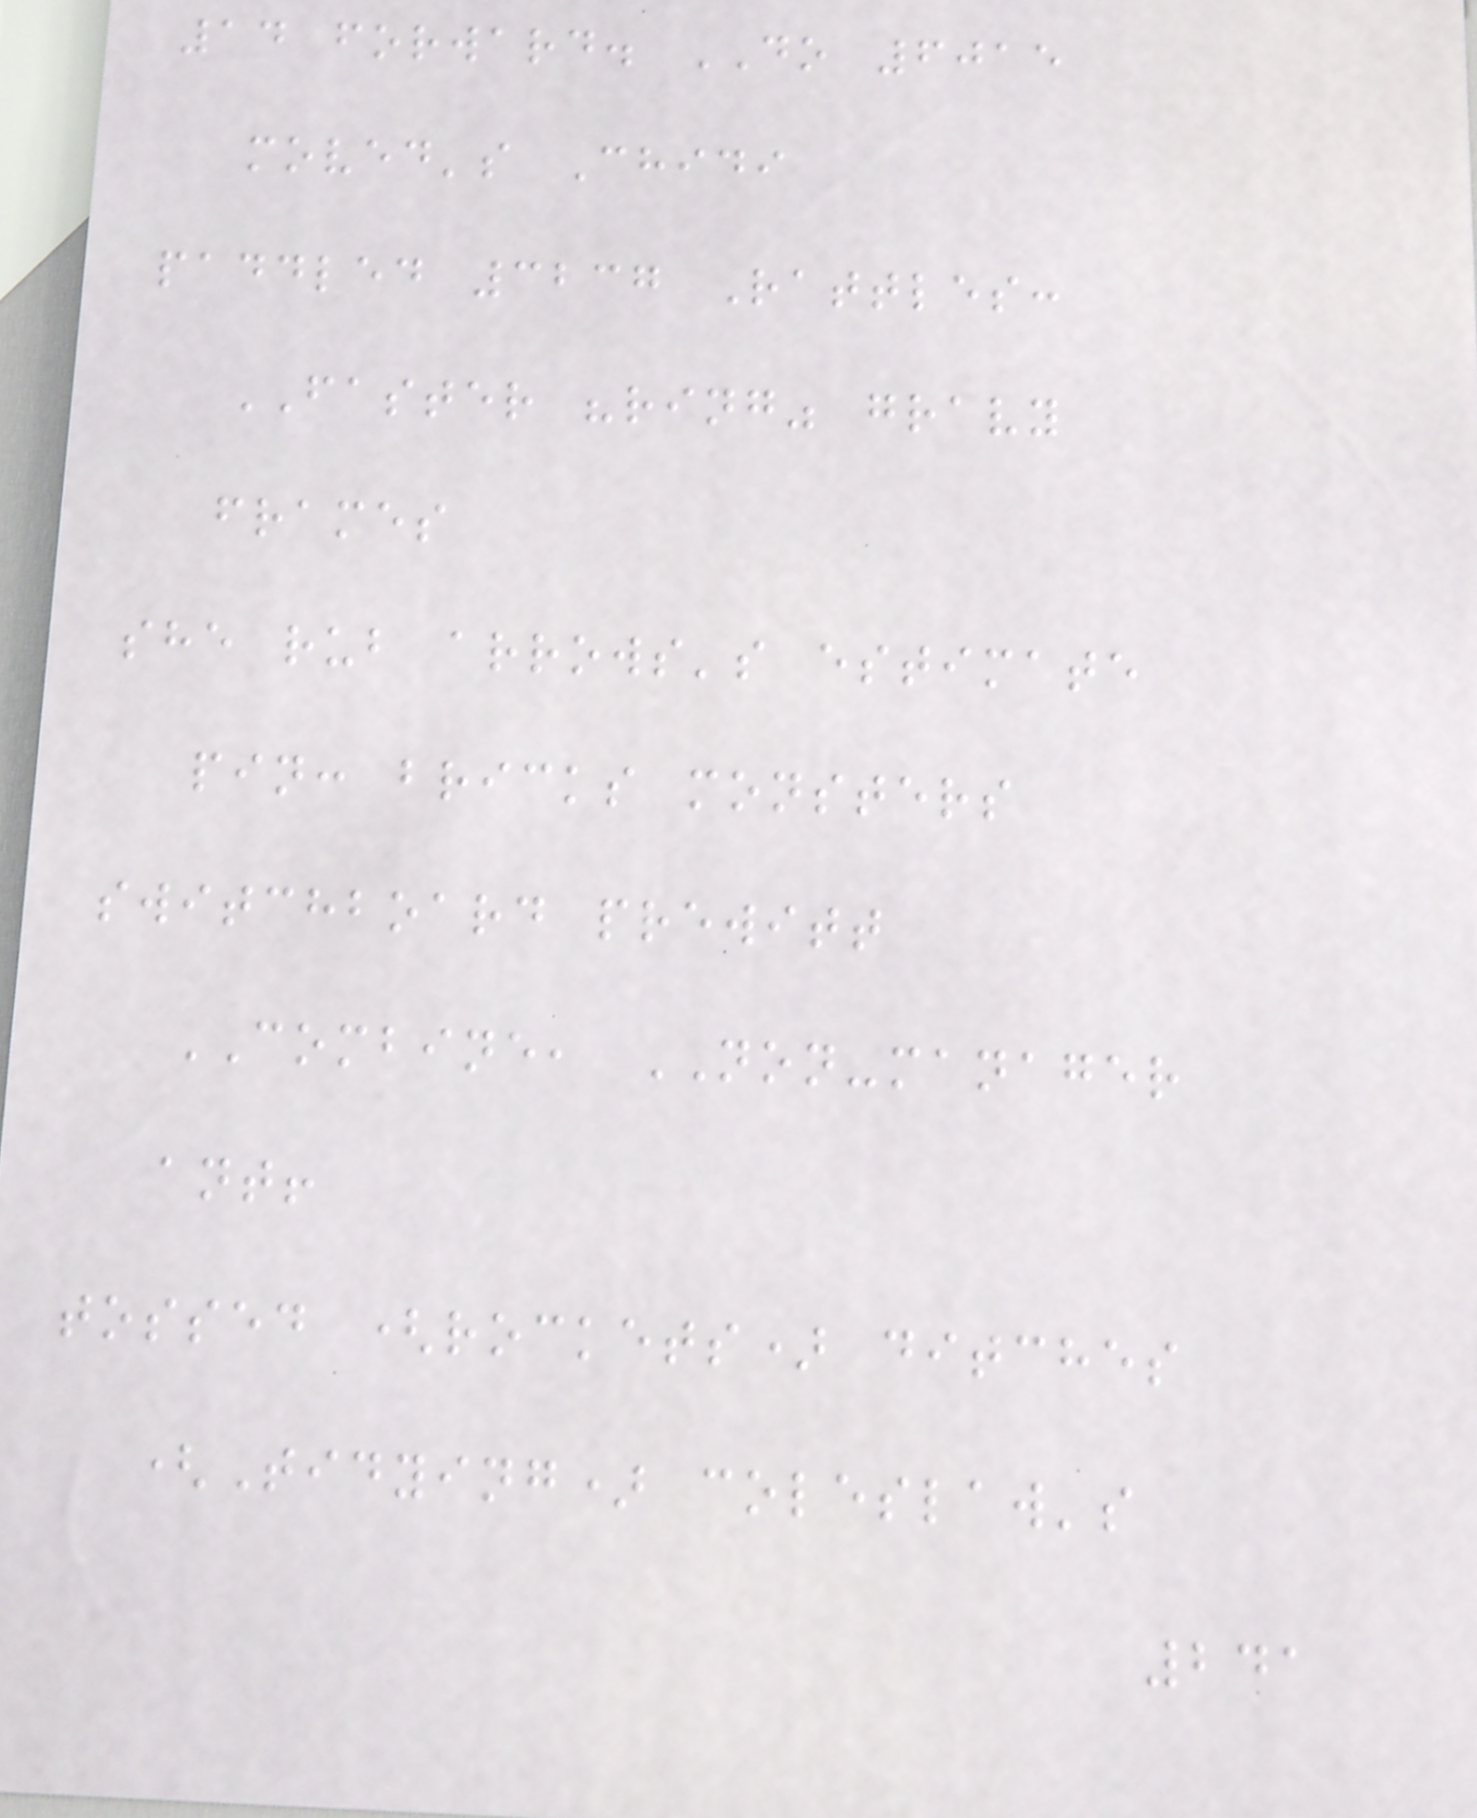14 forward. DO 6015
moved's Chidi
paddled 3237 Rattles:
FASTER "ring" gravy
frames
she rub arrows's estimate
pin: bricks monsters
switchboard prewitt
COMBINE, NON-manager
ant!
tossed (rockets) ditches
(Tidying) coleslaw's
241
